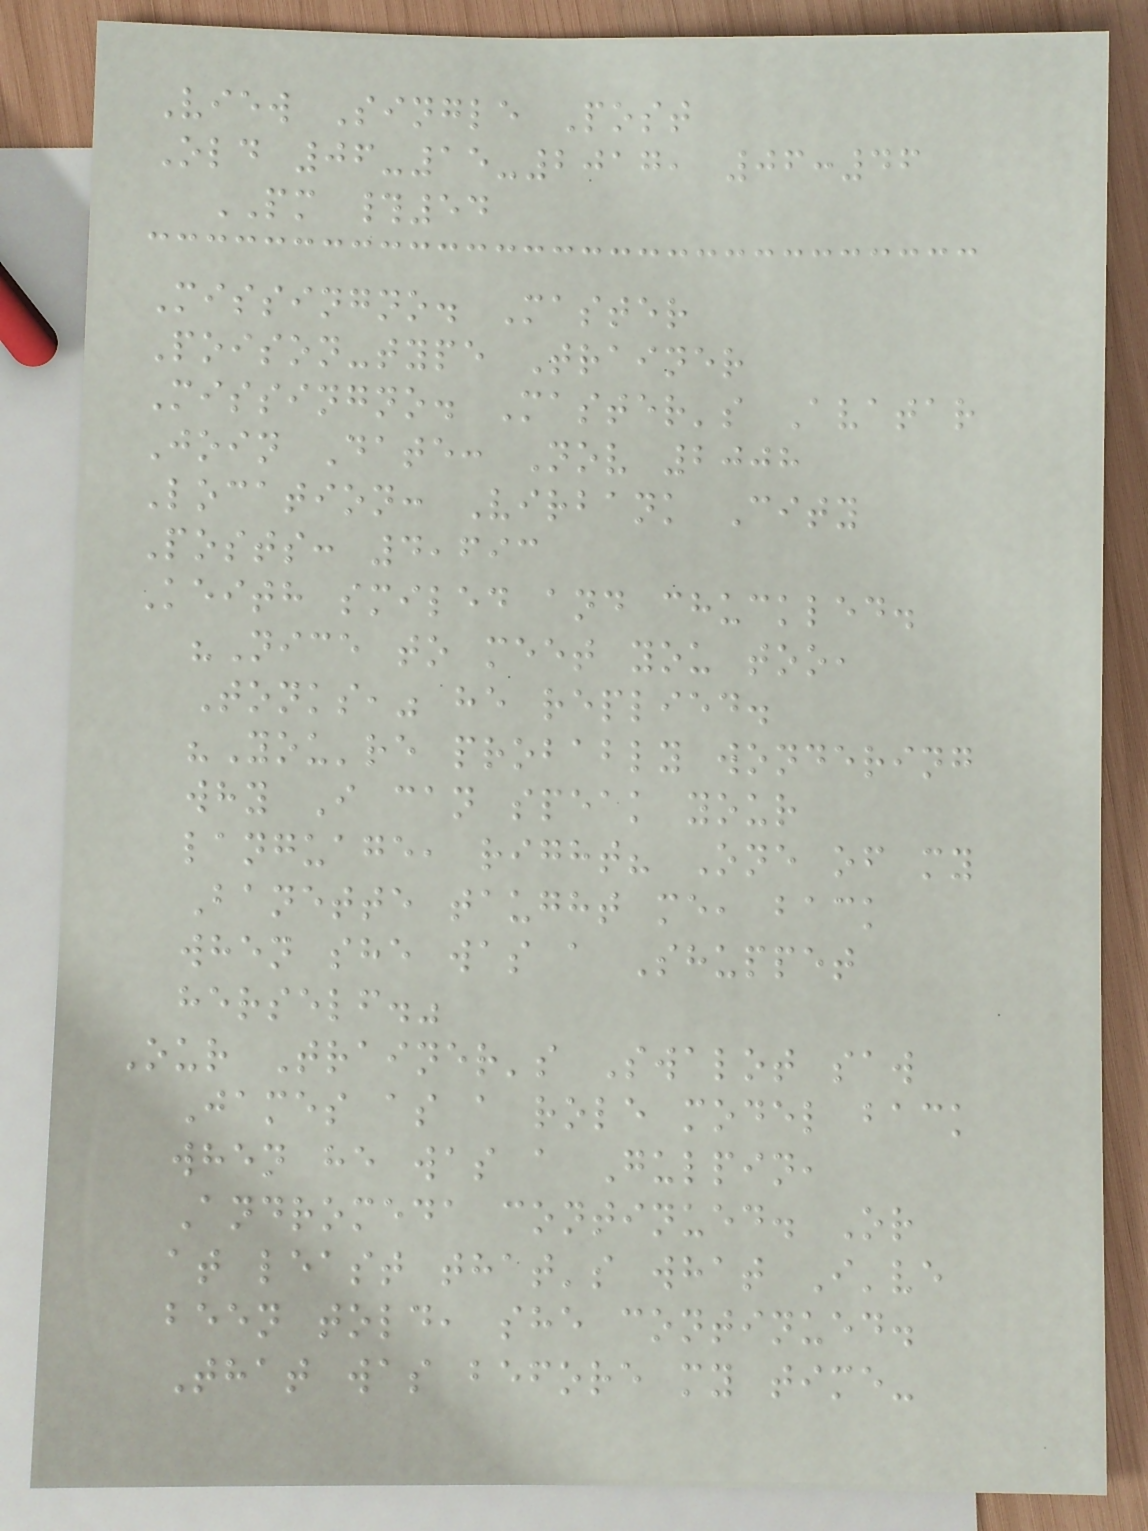View Single Post
Old 06-15-2017, 06:46
PM #54
Missingno. Master
Poison-type Trainer
Missingno. Master's Avatar
Join Date: Nov 2008
Location: Virbank City
Posts: 4,693
Keith smiled and chuckled.
"Nice to meet you too,
Tonks," he replied.
"You're probably wondering
why I can speak your
language, right? One of my
Banette taught me, back
when she was a Shuppet
herself."
Our Trainer's Swalot saw
James as a role model back
when he was a Gulpin,
Andromeda continued. Or
at least that's what I've
been told, she continued.
That was before my time-
